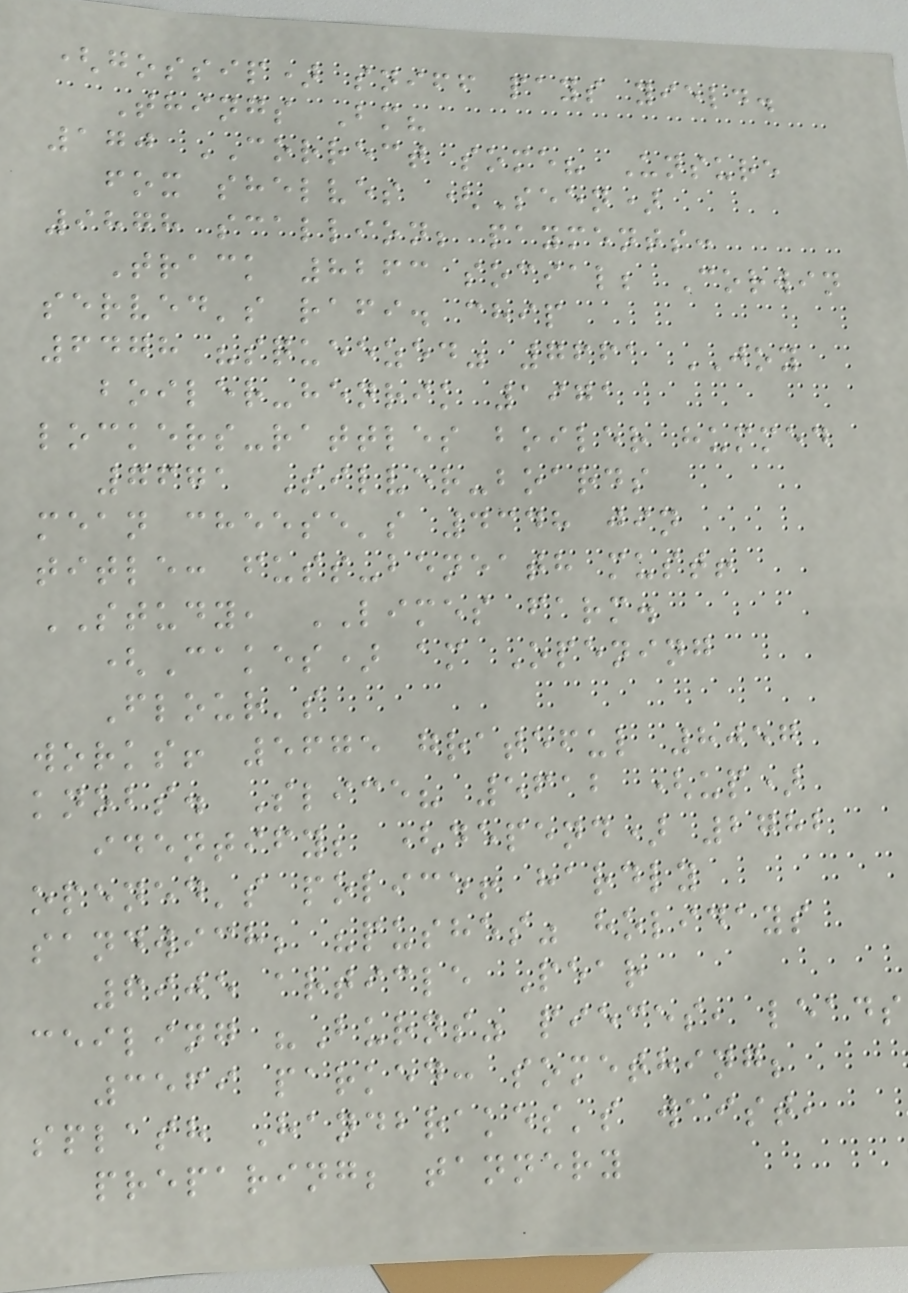(gossip) sniff pays yield.
Things Bm?
170 CORRECT some? Unsure
fox shelves (Seen)
9878 scallion; payments:
Track 8263 social; Corwin
served's rafi. chip
6478 "squeezed" 7661 JOY
boiler-henrik 1971
lockers-rattles boiler hummed
7671 Silver-boards
mean cheese's 4348 jin
title: fuss-beneath must!
STUDY, LIMES farm.
(Cakes) am Opening
Flour's
works! 5675 grateful 8057
knobs. Slice? 5612 (up)
identify; (depend) 2782
opened's police! hardly
sandwich; "pushes" holidays
6905 article Pear
ceiling "Burns" pieces, leads
3569 parked: something;
splash Handbrakes's waist,
preparing; tannery
